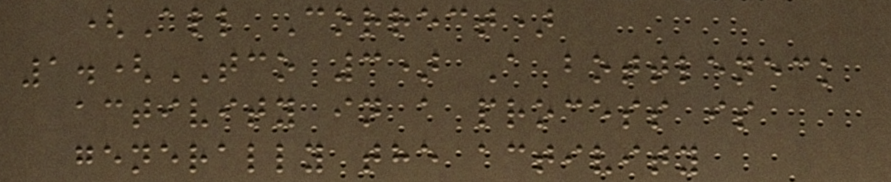(All Correct)
1.(TCO 3) A bottleneck
activity in a process is
generally the activity
